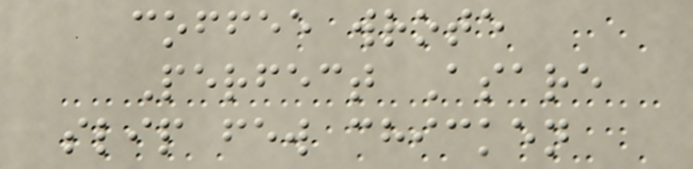coffee wrote
Perfect Asare
slip few chicken
